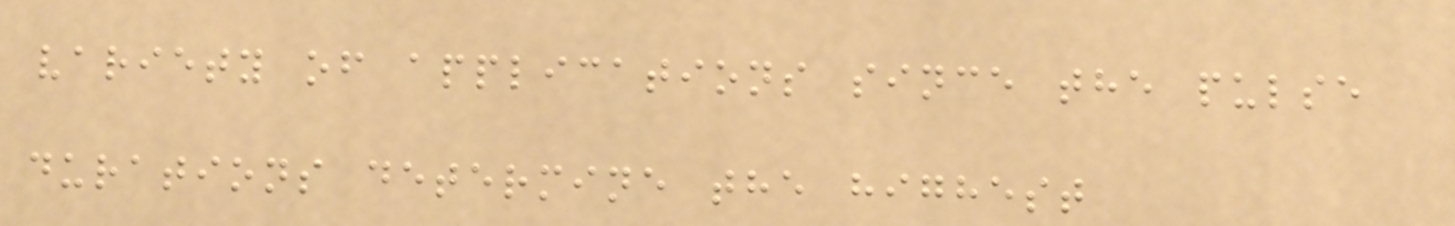variety of applications since the pulse
durations determine the highest
